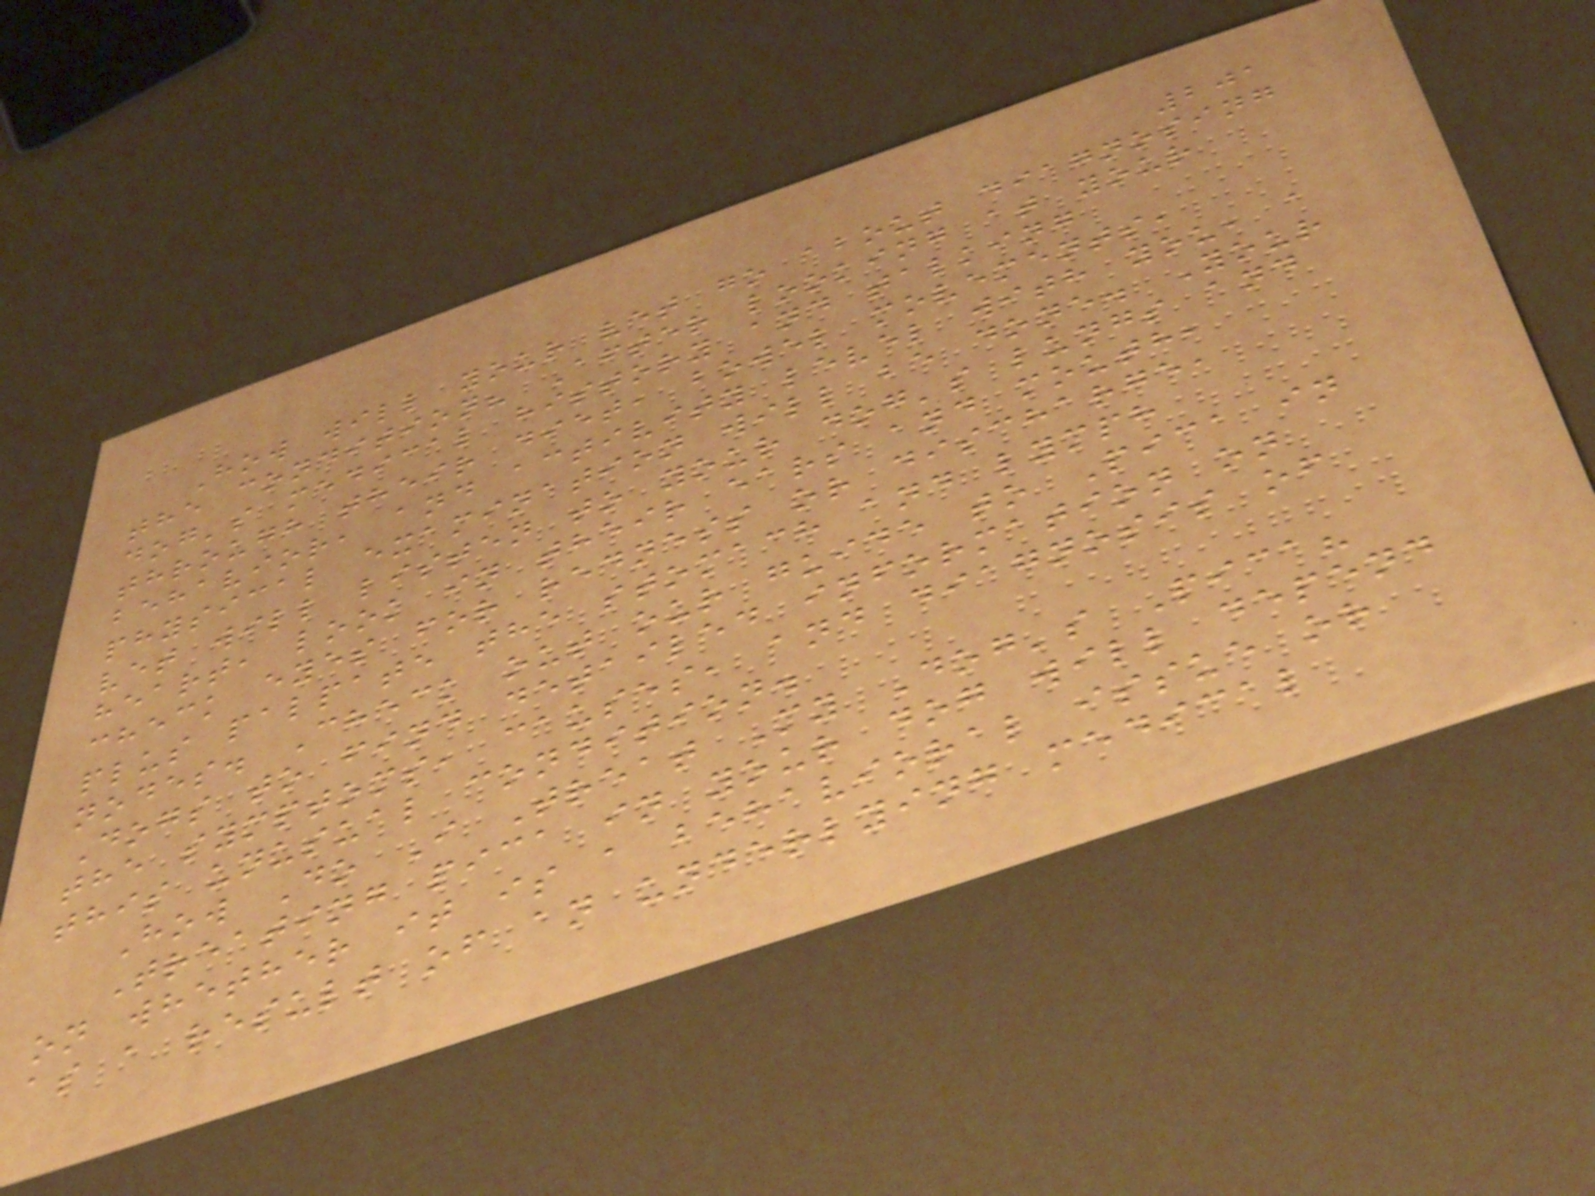201
How will your vet go about diagnosing
the condition? After looking at your
dog's medical history and talking
through their diet, bowel movements,
behavior, and activity level with you, a
physical examination will be done. Your
vet will listen to your dog's lungs and
heart, look in their ears and mouth,
check eyes for redness or discharge,
plus palpate the stomach and lymph
nodes. Check out our guide to Pica in
Dogs to find detailed information on
the symptoms, causes, and diagnosis of
this unusual condition.
How Do I Treat My Dog's Pica?
Treating pica in your dog will depend
on whether it is a behavioral issue or
as a result of an underlying medical
